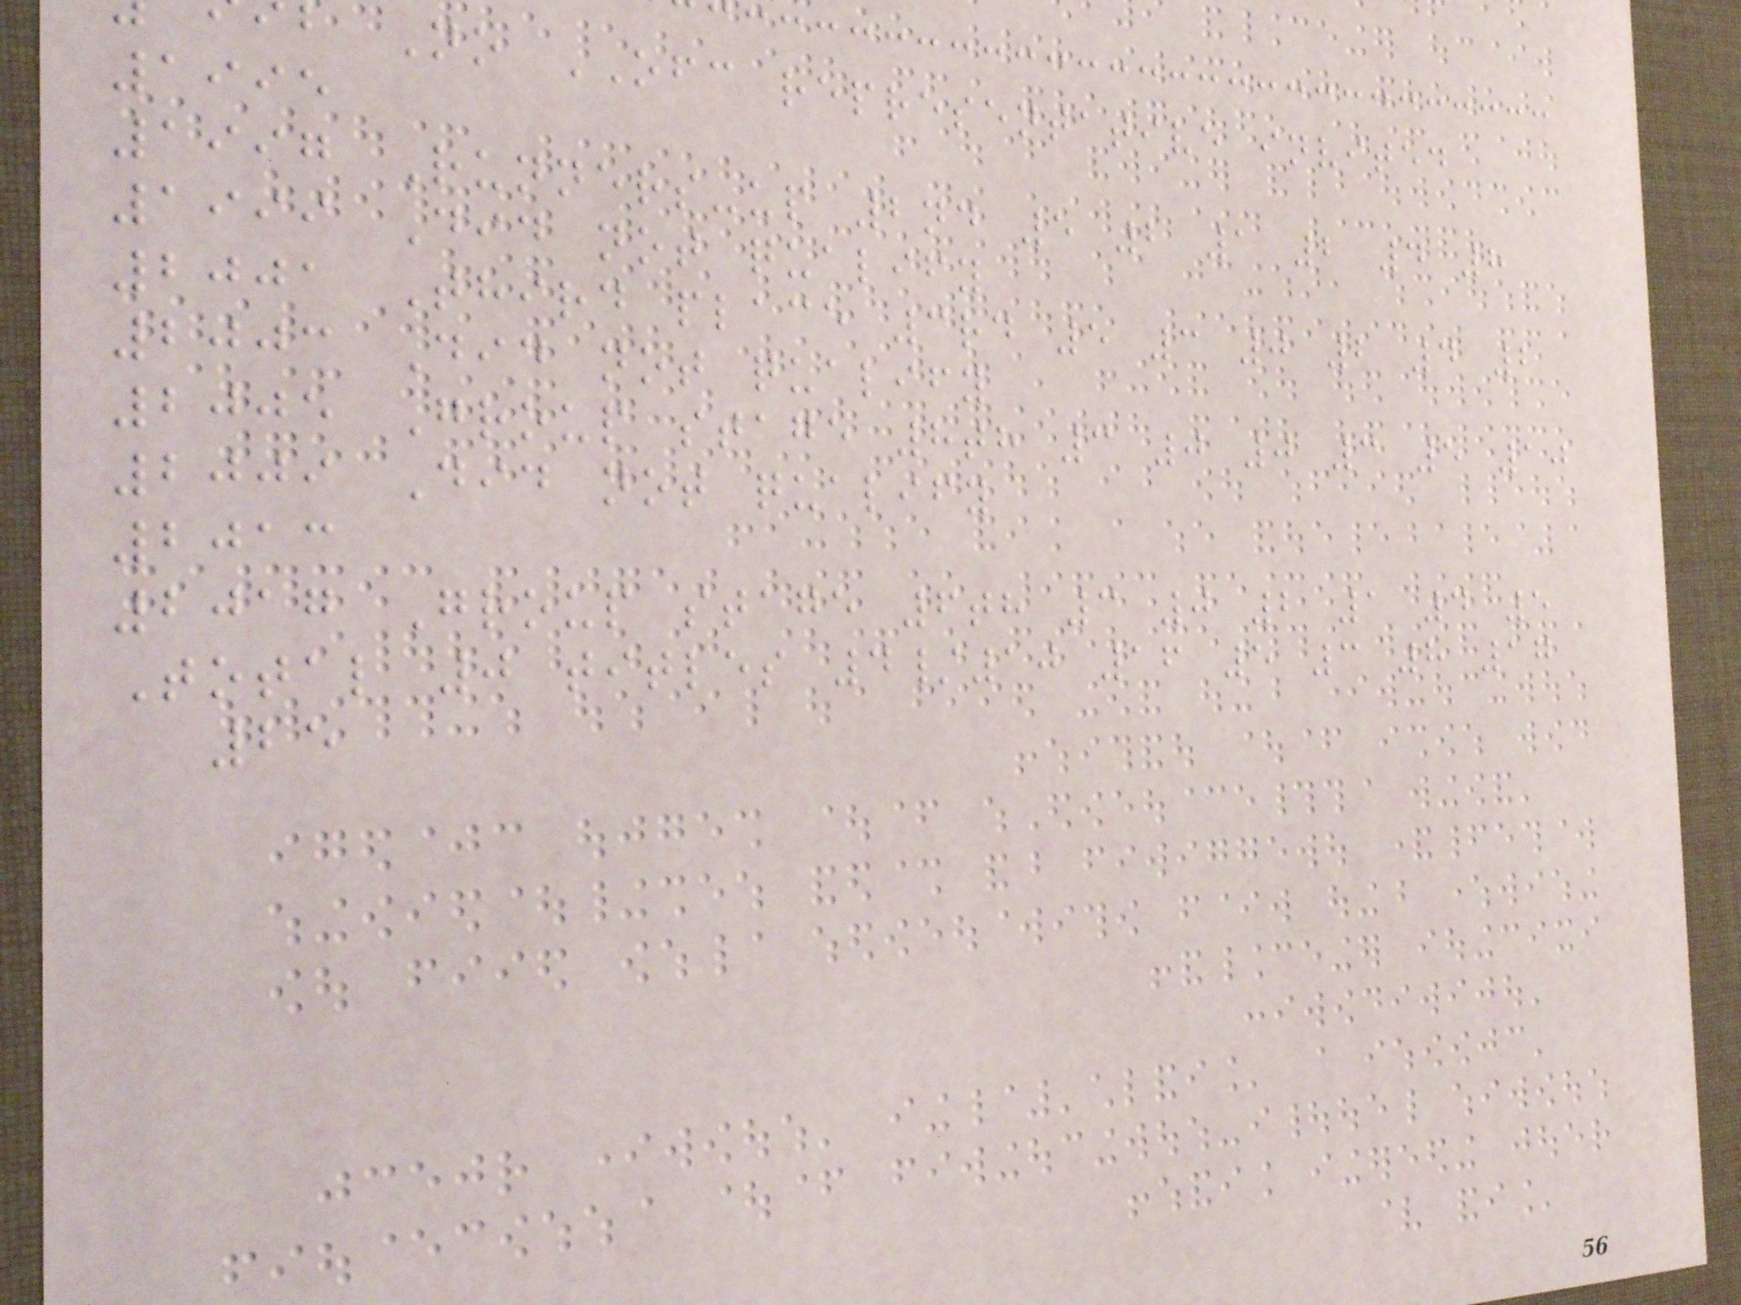b No OFC representative invited
1995
1997 Runners-up 2nd 5 2 1 2 4 8
1999 Did not qualify
2001 Third place 3rd 5 3 0 2 4 2
2003 Did not qualify
2005 Group stage 8th 3 0 0 3 5 10
2009 Did not qualify
2013
2017 Group stage 6th 3 0 2 1 4 5
Total 0 titles 4/10 16 5 3 8 17
25
